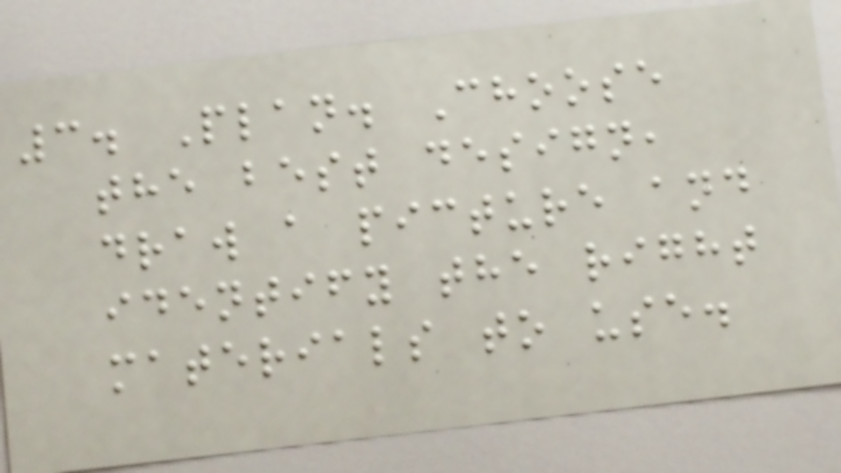3. Plan. Choose
the best design,
draw a picture and
identify the right
materials to use.
